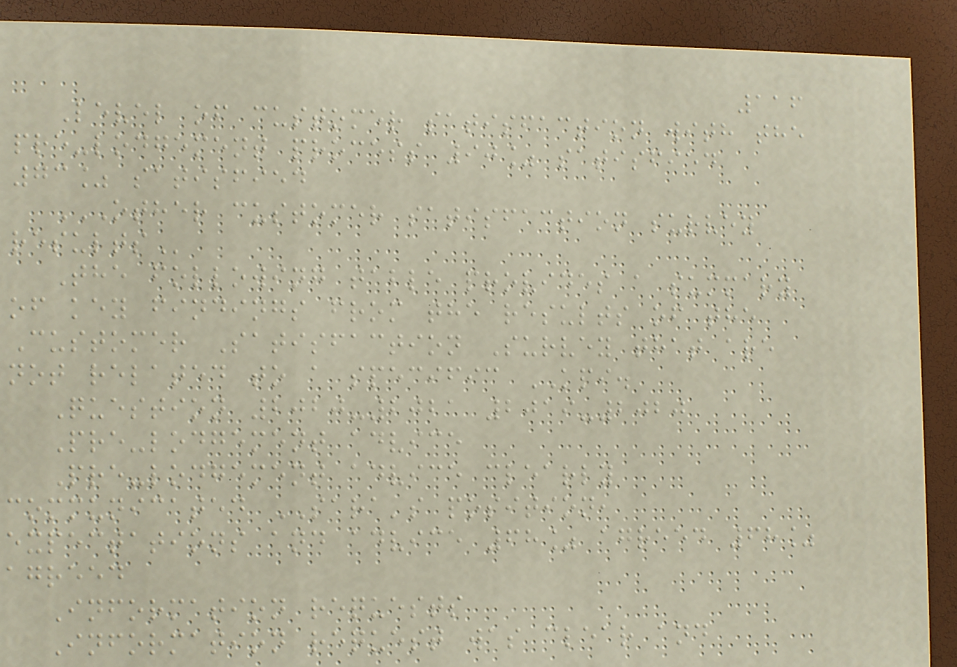116
Level of customer satisfaction with the
pre-lodgement process 90% satisfied
73% satisfied
OTHER CUSTOMER SATISFACTION SURVEY
RESULTS
The following table provides a summary
of key findings from the results of the
Customer Satisfaction Survey that are
not related to a specific KPI.
Question 2020-2021 2019-2020
Pre-lodgement advice
Pre-lodgement advice clearly
communicated SARA's position,
expectations and advice 68% agreed 68%
agreed
Information requests
Information request was clear and
